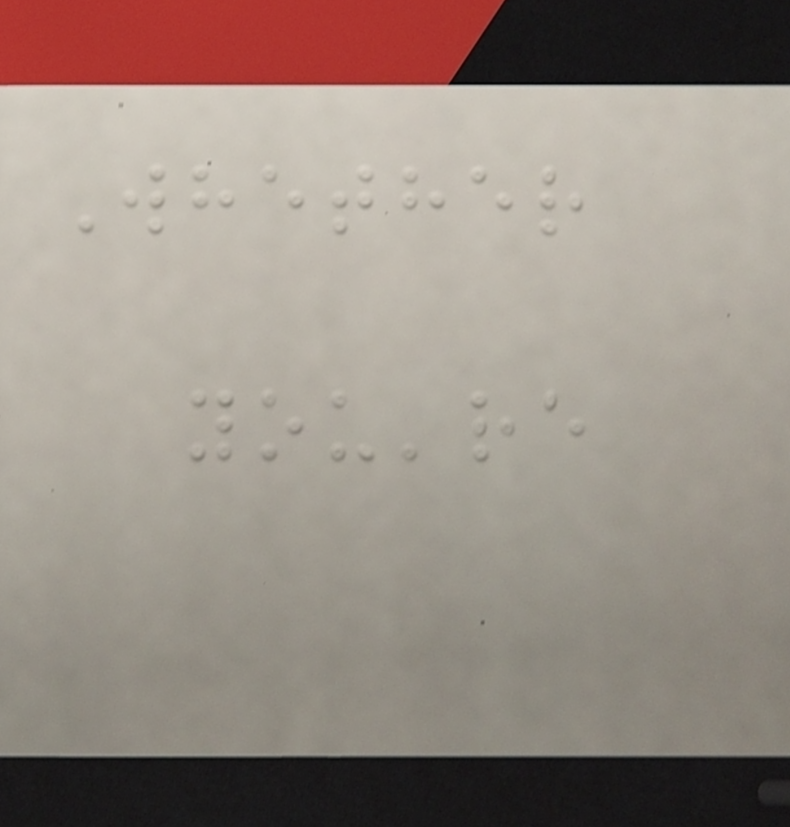Whether
you're
